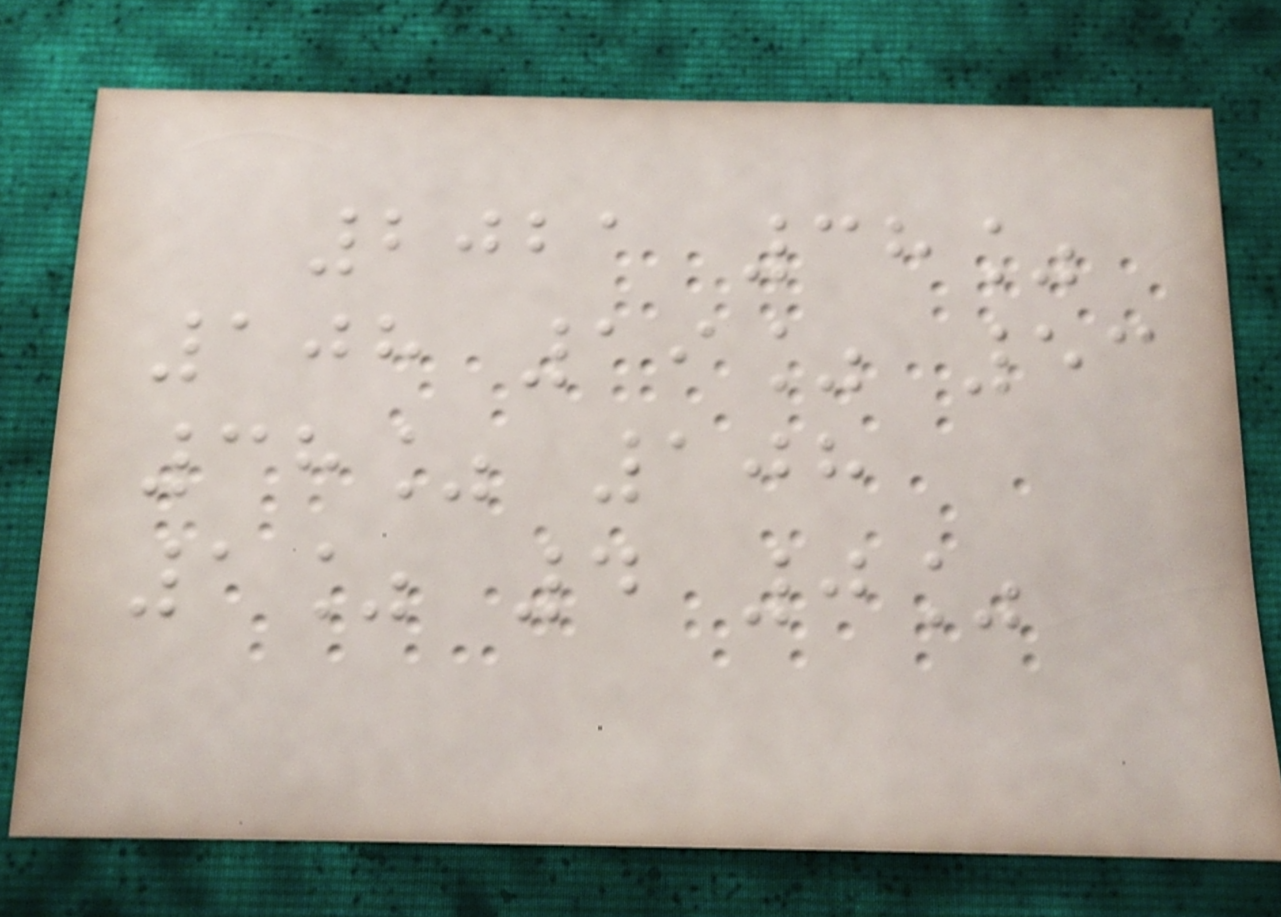2021 38%
108 19% 53
38% 108
1% 4 0%
